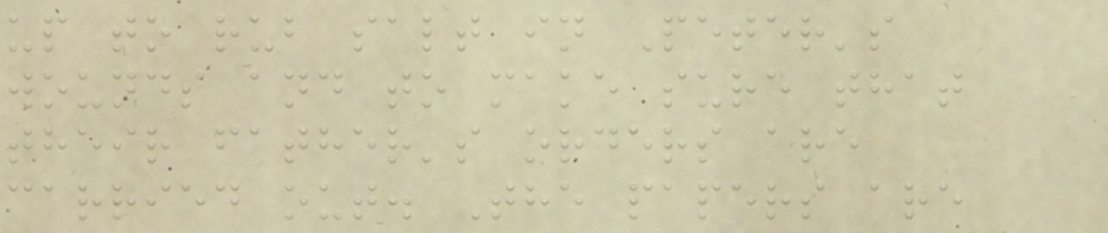up to rub salt in Peter's
wounds and to make sure that
their father's orders are
carried out. The papers are
